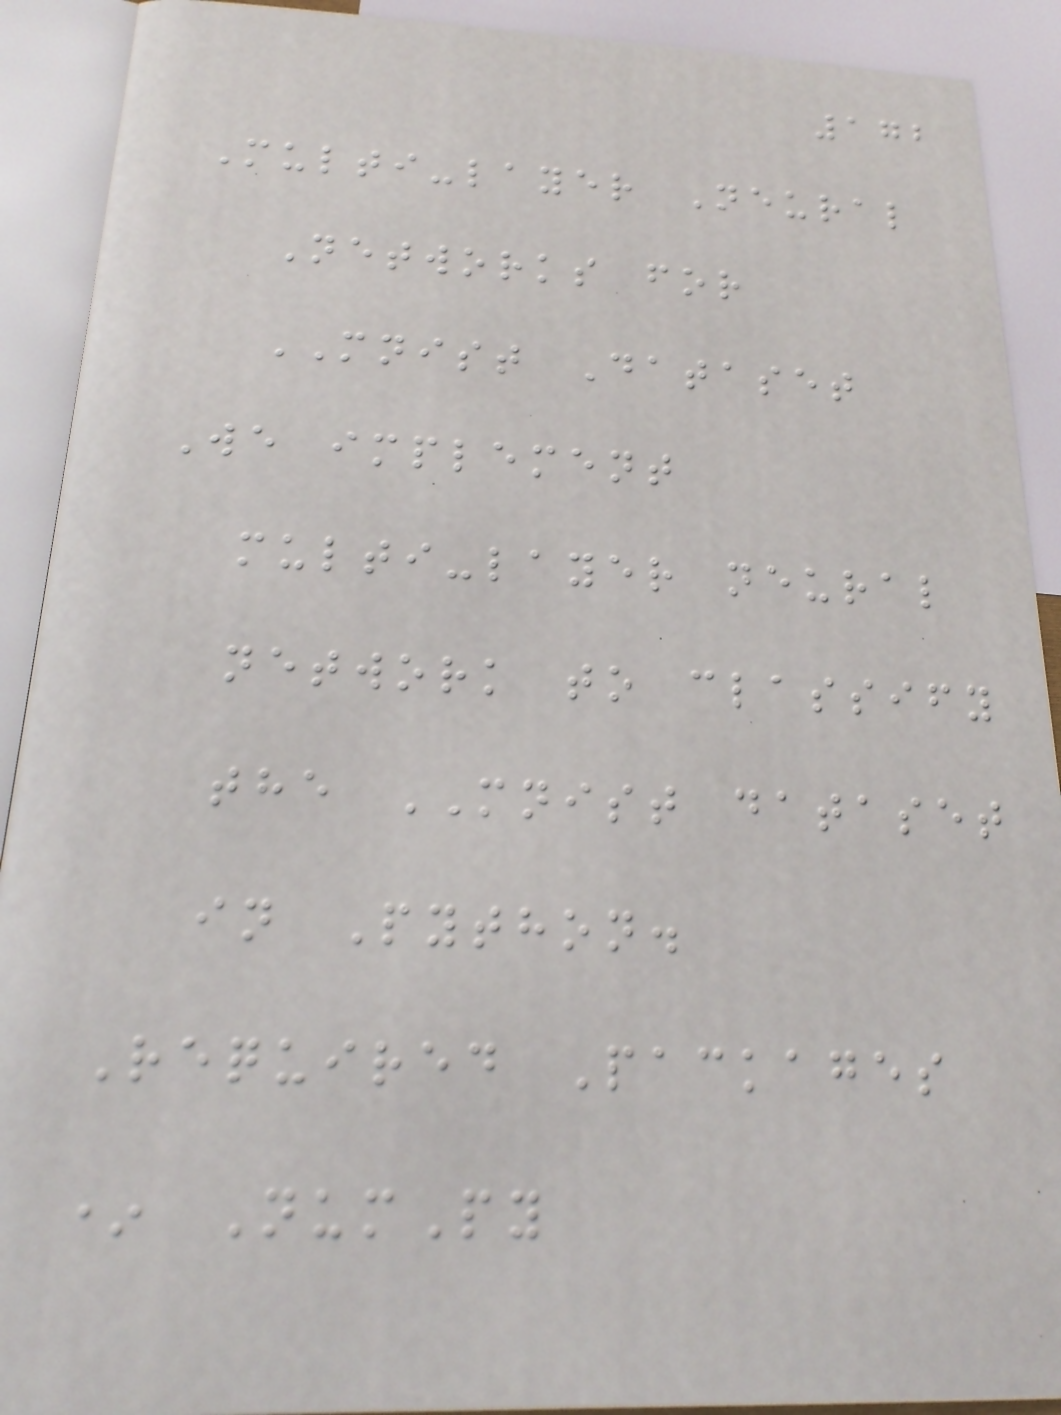172
Multi-layer Neural
Networks for
MNIST Dataset
We implement
multi-layer neural
network to classify
the MNIST dataset
in Python.
Required Packages
* NumPy
